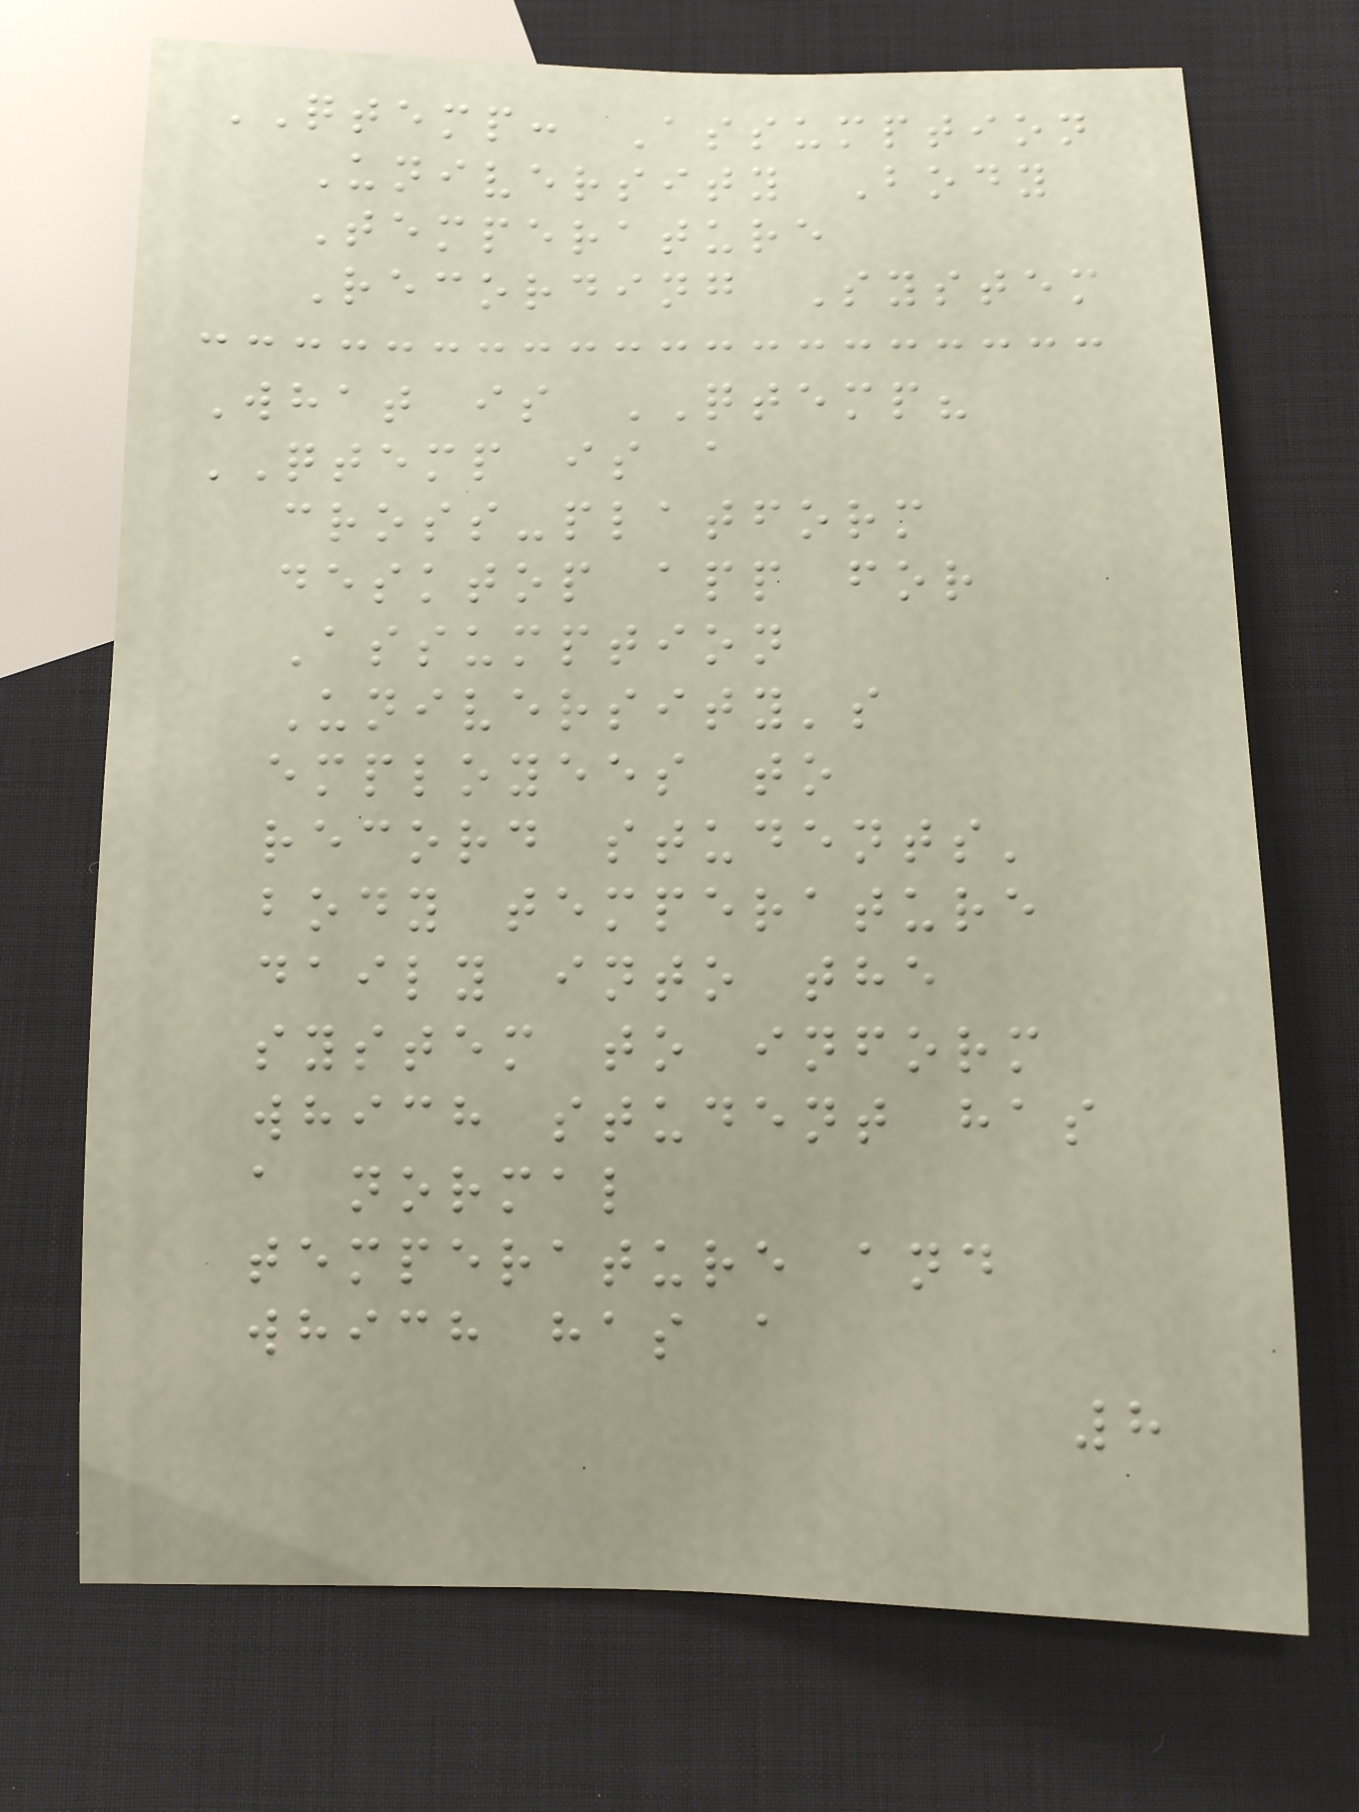QTEMP: Assumption
University Body
Temperature
Recording System
What is QTEMP?
QTEMP is a
cross-platform
desktop app for
Assumption
University's
employees to
record students'
body temperature
daily into the
system to inform
which student has
a normal
temperature and
which has a
8
